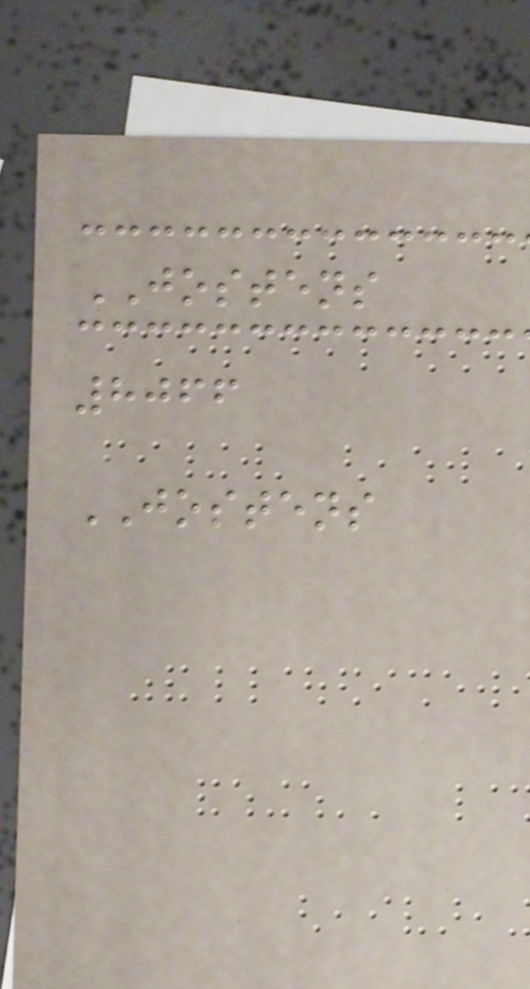JOSTENS
8066
JOSTENS
